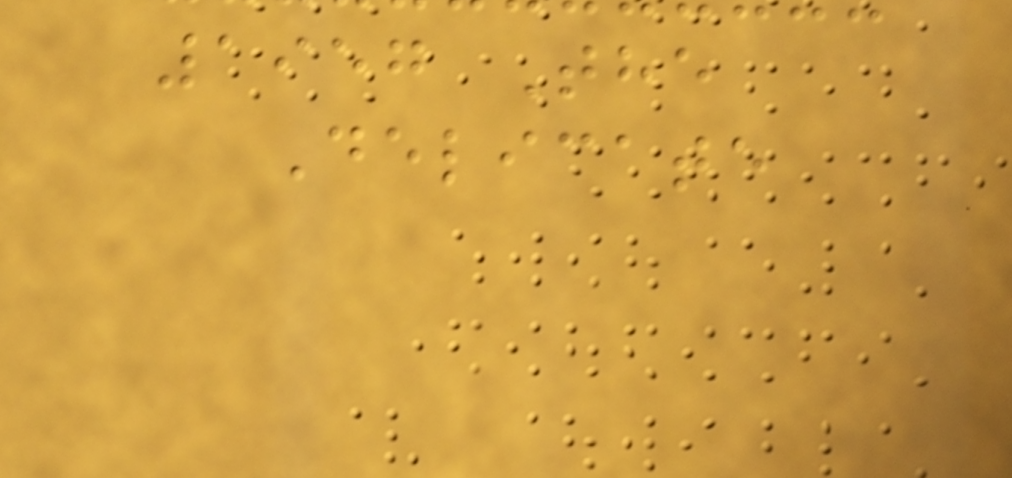1957 The
Delicate
